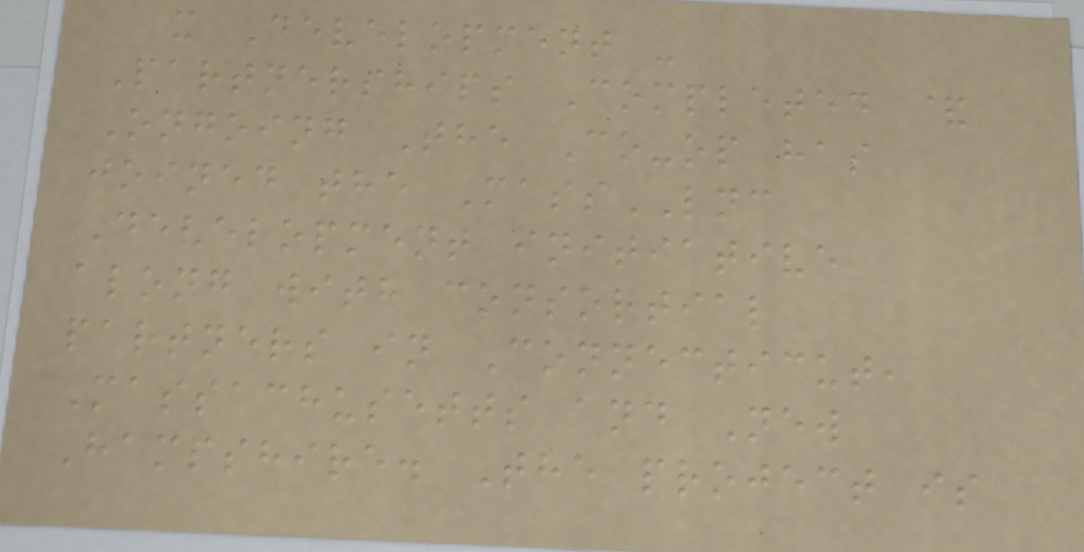x Development -
Partnerships Completed &
Ongoing The Co-op has
joined the MassLNC
Development initiative
along with consortial
partners in Connecticut,
Massachusetts and New
Hampshire. The project is
